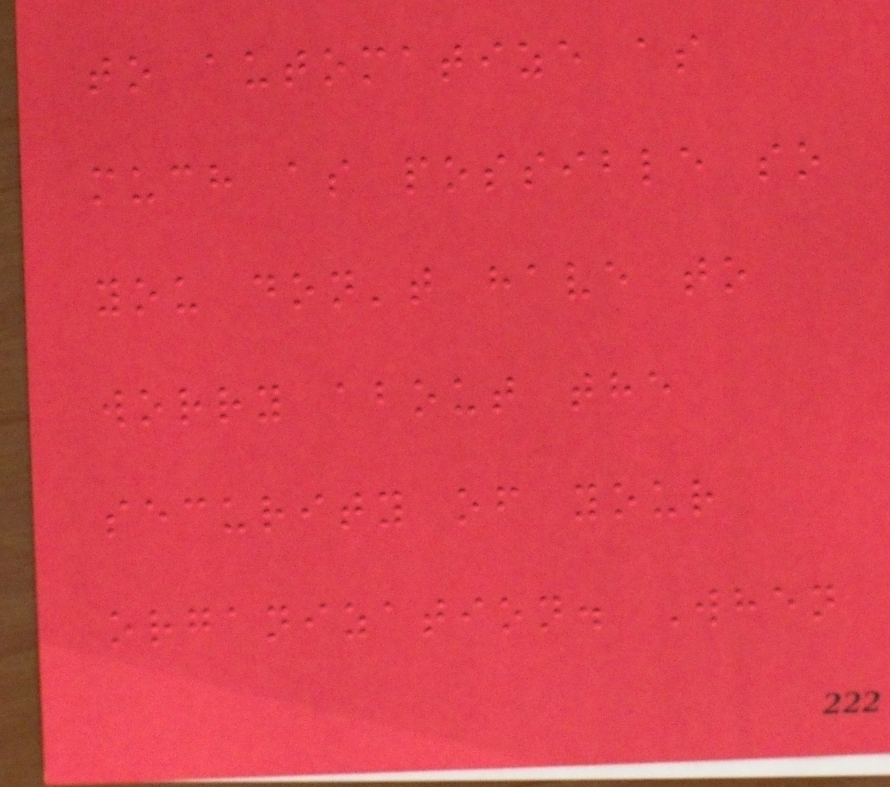to automatize as
much as possible so
you don't have to
worry about the
security of your
organization. When
